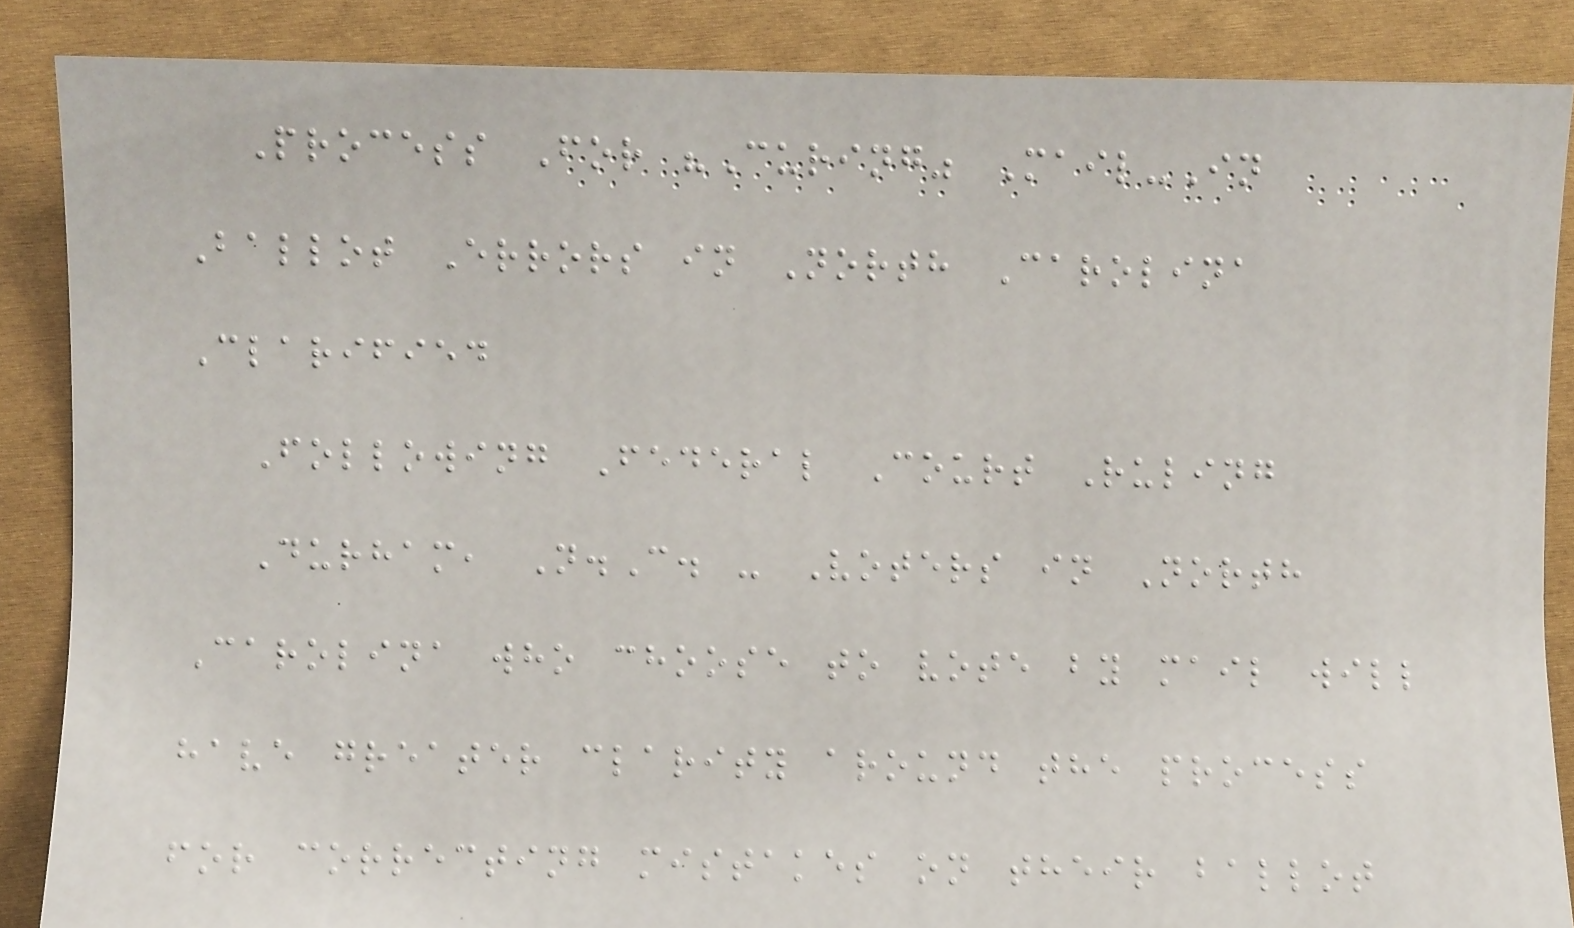Process For "Curing" Mail-In
Ballot Errors in North Carolina
Clarified
Following Federal Court Ruling
Durham, N.C. - Voters in North
Carolina who choose to vote by mail will
have greater clarity around the process
for correcting mistakes on their ballot
